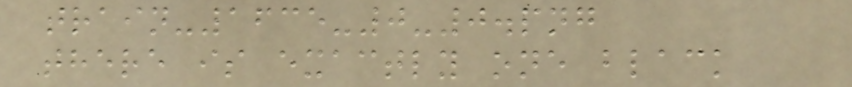train-1635-0-0.png
there is exactly one black
